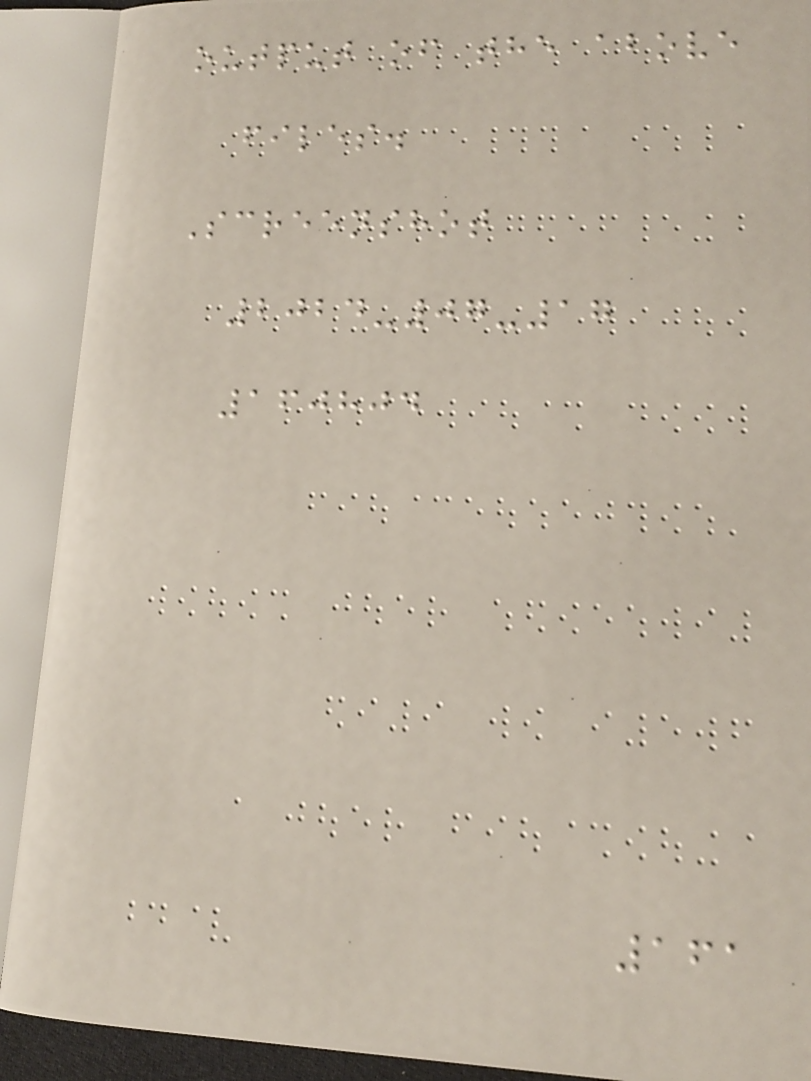output of the above
files.
Screenshot
2024-07-17
160804
161
